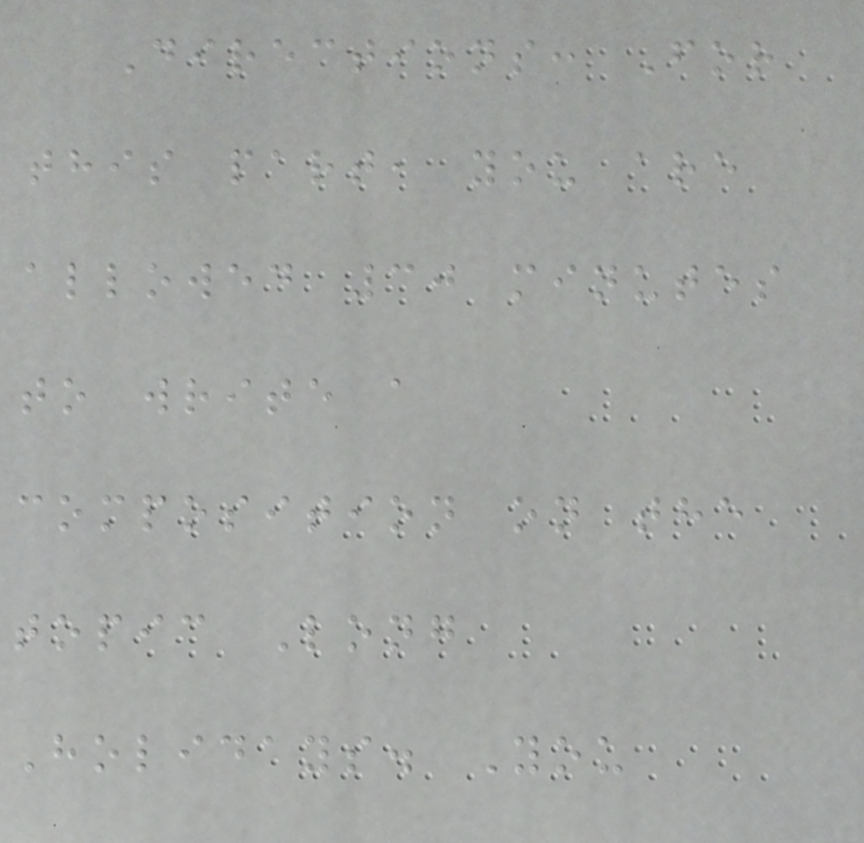Directions: For
this part, you are
allowed 30 minutes
to write a
composition on the
topic Long
Holidays. You
